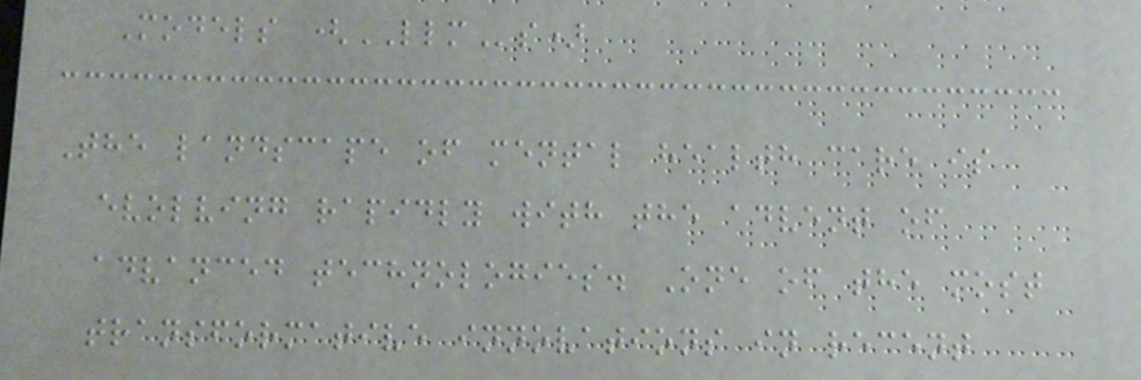Models (LLMs)
The landscape of mental health care is
evolving rapidly with the advent of
advanced technologies. One of the most
transformative innovations in recent
